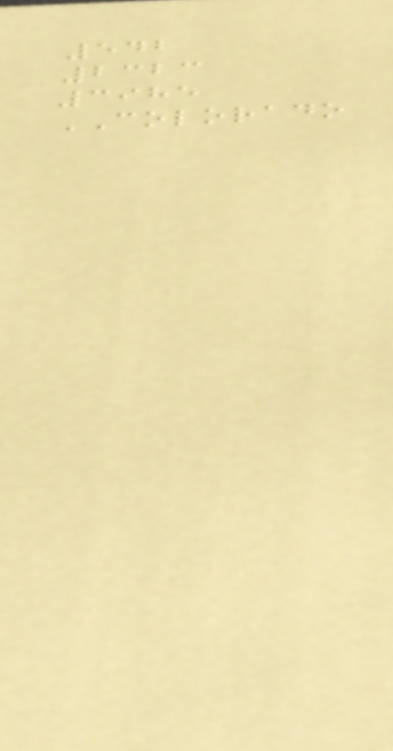542
2323
3985
COLORADO
